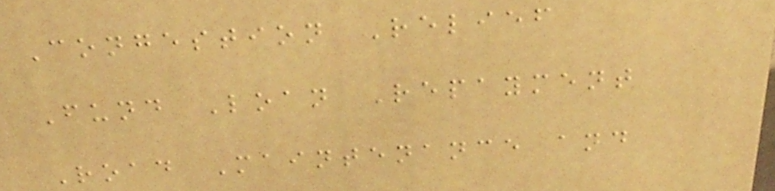Congestion Relief
Fund Loan Repayment
Road Maintenance and
